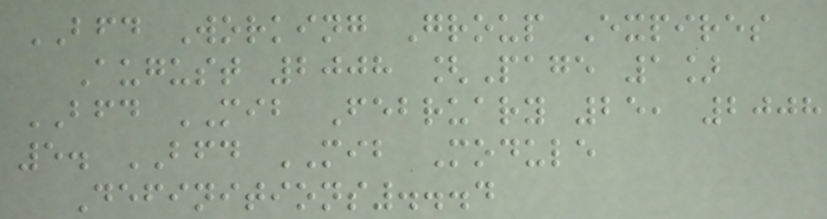BFD Working Group Expires
August 2008 [Page 1]
BFD MIB February 25, 2008
5. BFD MIB Module
Definitions...4
